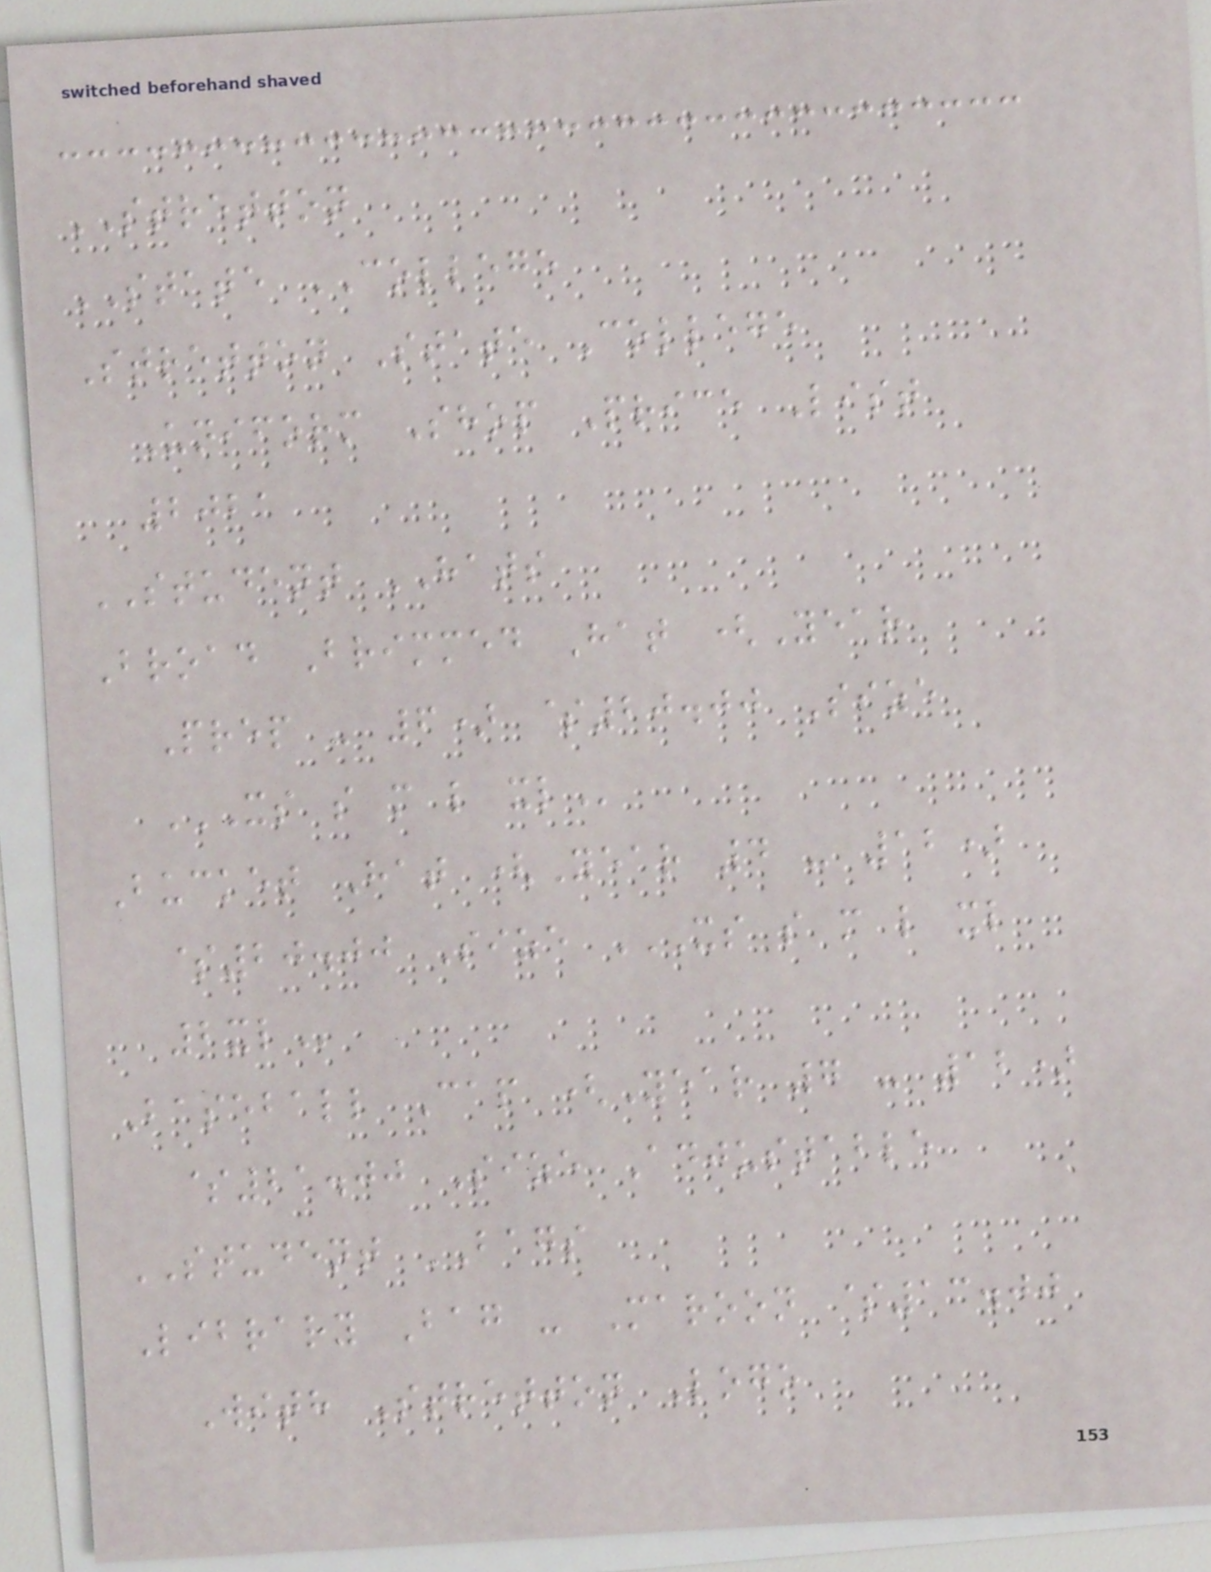STRETTON
STATE COLLEGE
Stretton State College
Uniform Shop Price List
2021
STUDENT HATS
Broad Brimmed Hat (Year
Prep - 6) $20.00 Size
XS S M L XL
Bucket Hat (Year 4 - 12)
$20.00 Size XS S M L XL
2XL
Baseball Cap (Year 7 - 12)
$21.00 Size Adjustable
STUDENT BAGS
Library Bag - Maroon $13.00
With Stretton Logo
